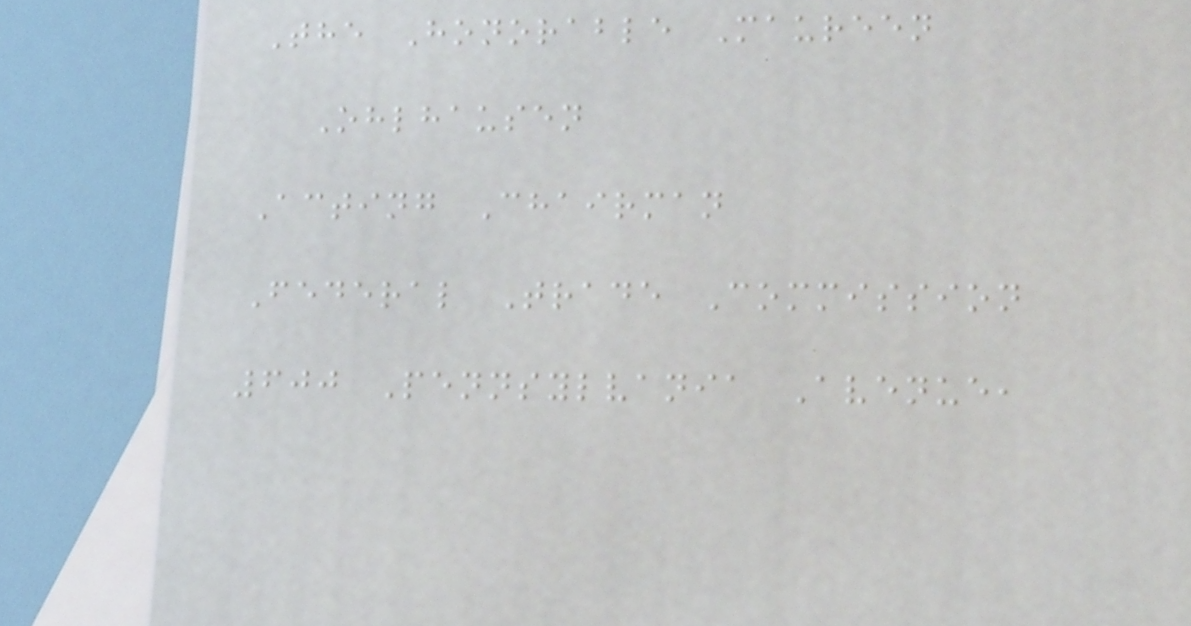The Honorable Maureen
Ohlhausen
Acting Chairman
Federal Trade Commission
600 Pennsylvania Avenue,
